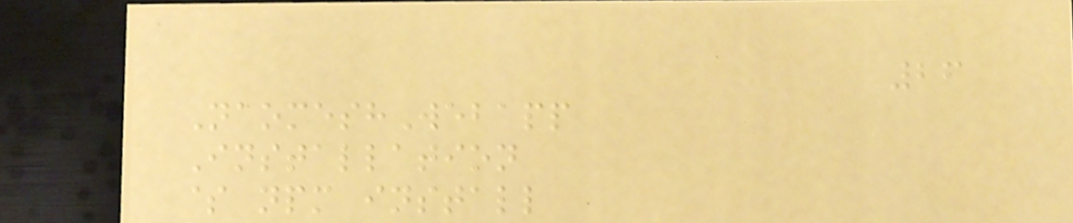26
NaomeshWebapp
Installation
$ npm install
